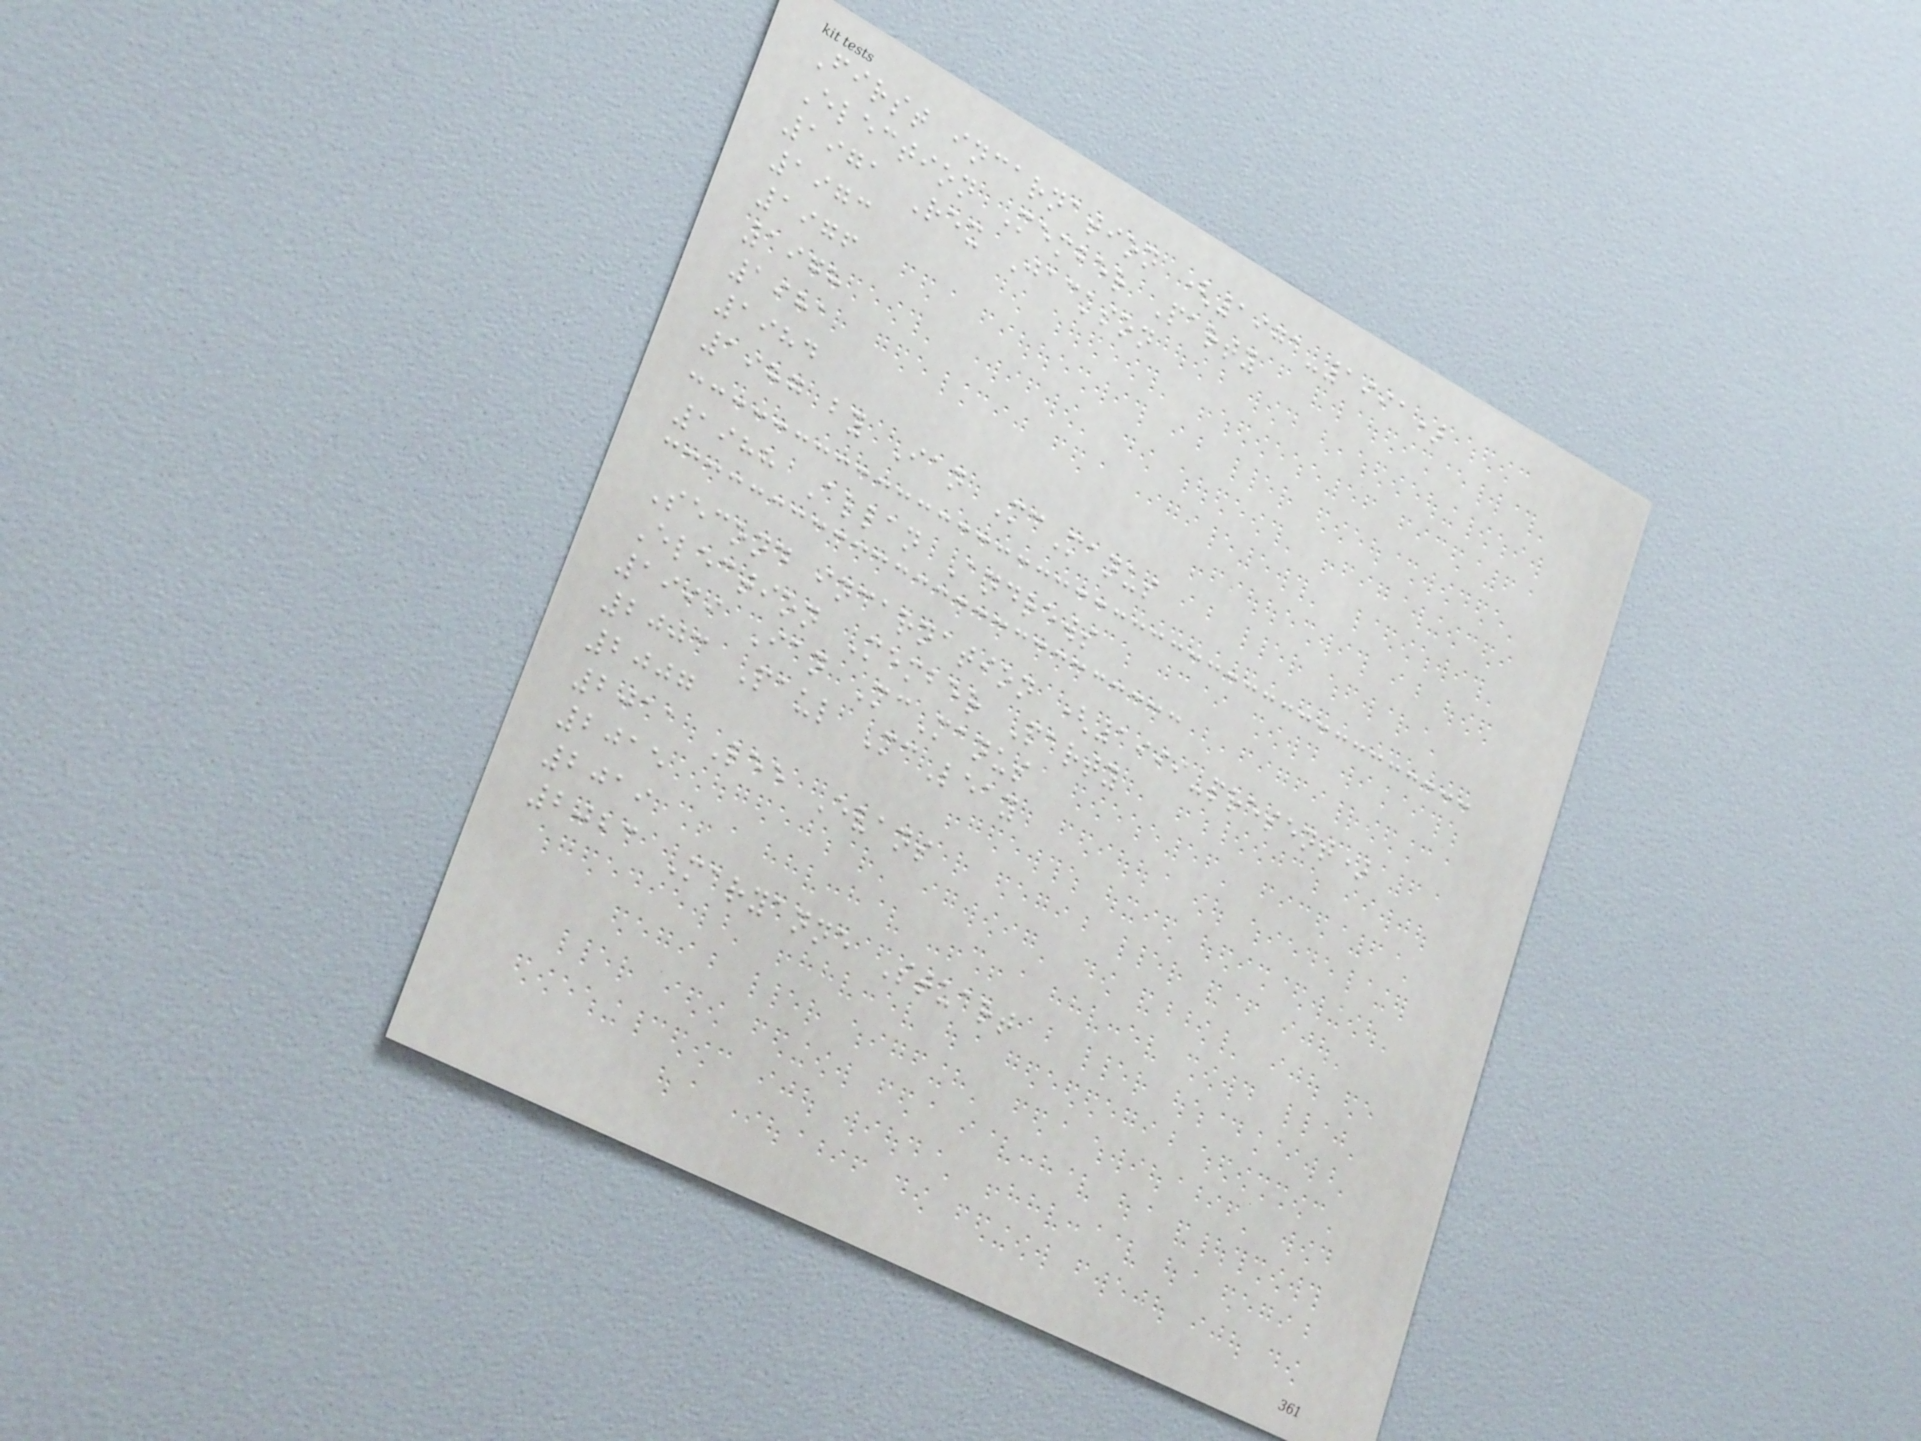First incarnation (1971-1991)
Election Member Party
1971 Rex Jackson
1973
1976
1978
1981
1984
1987 by Ian McManus
1988 Allan Andrews
Second incarnation (1999-present)
Election Member Party
1999 Ian McManus
2003 Paul McLeay
2007
2011 Lee Evans
2015
2019
2023 Maryanne Stuart
